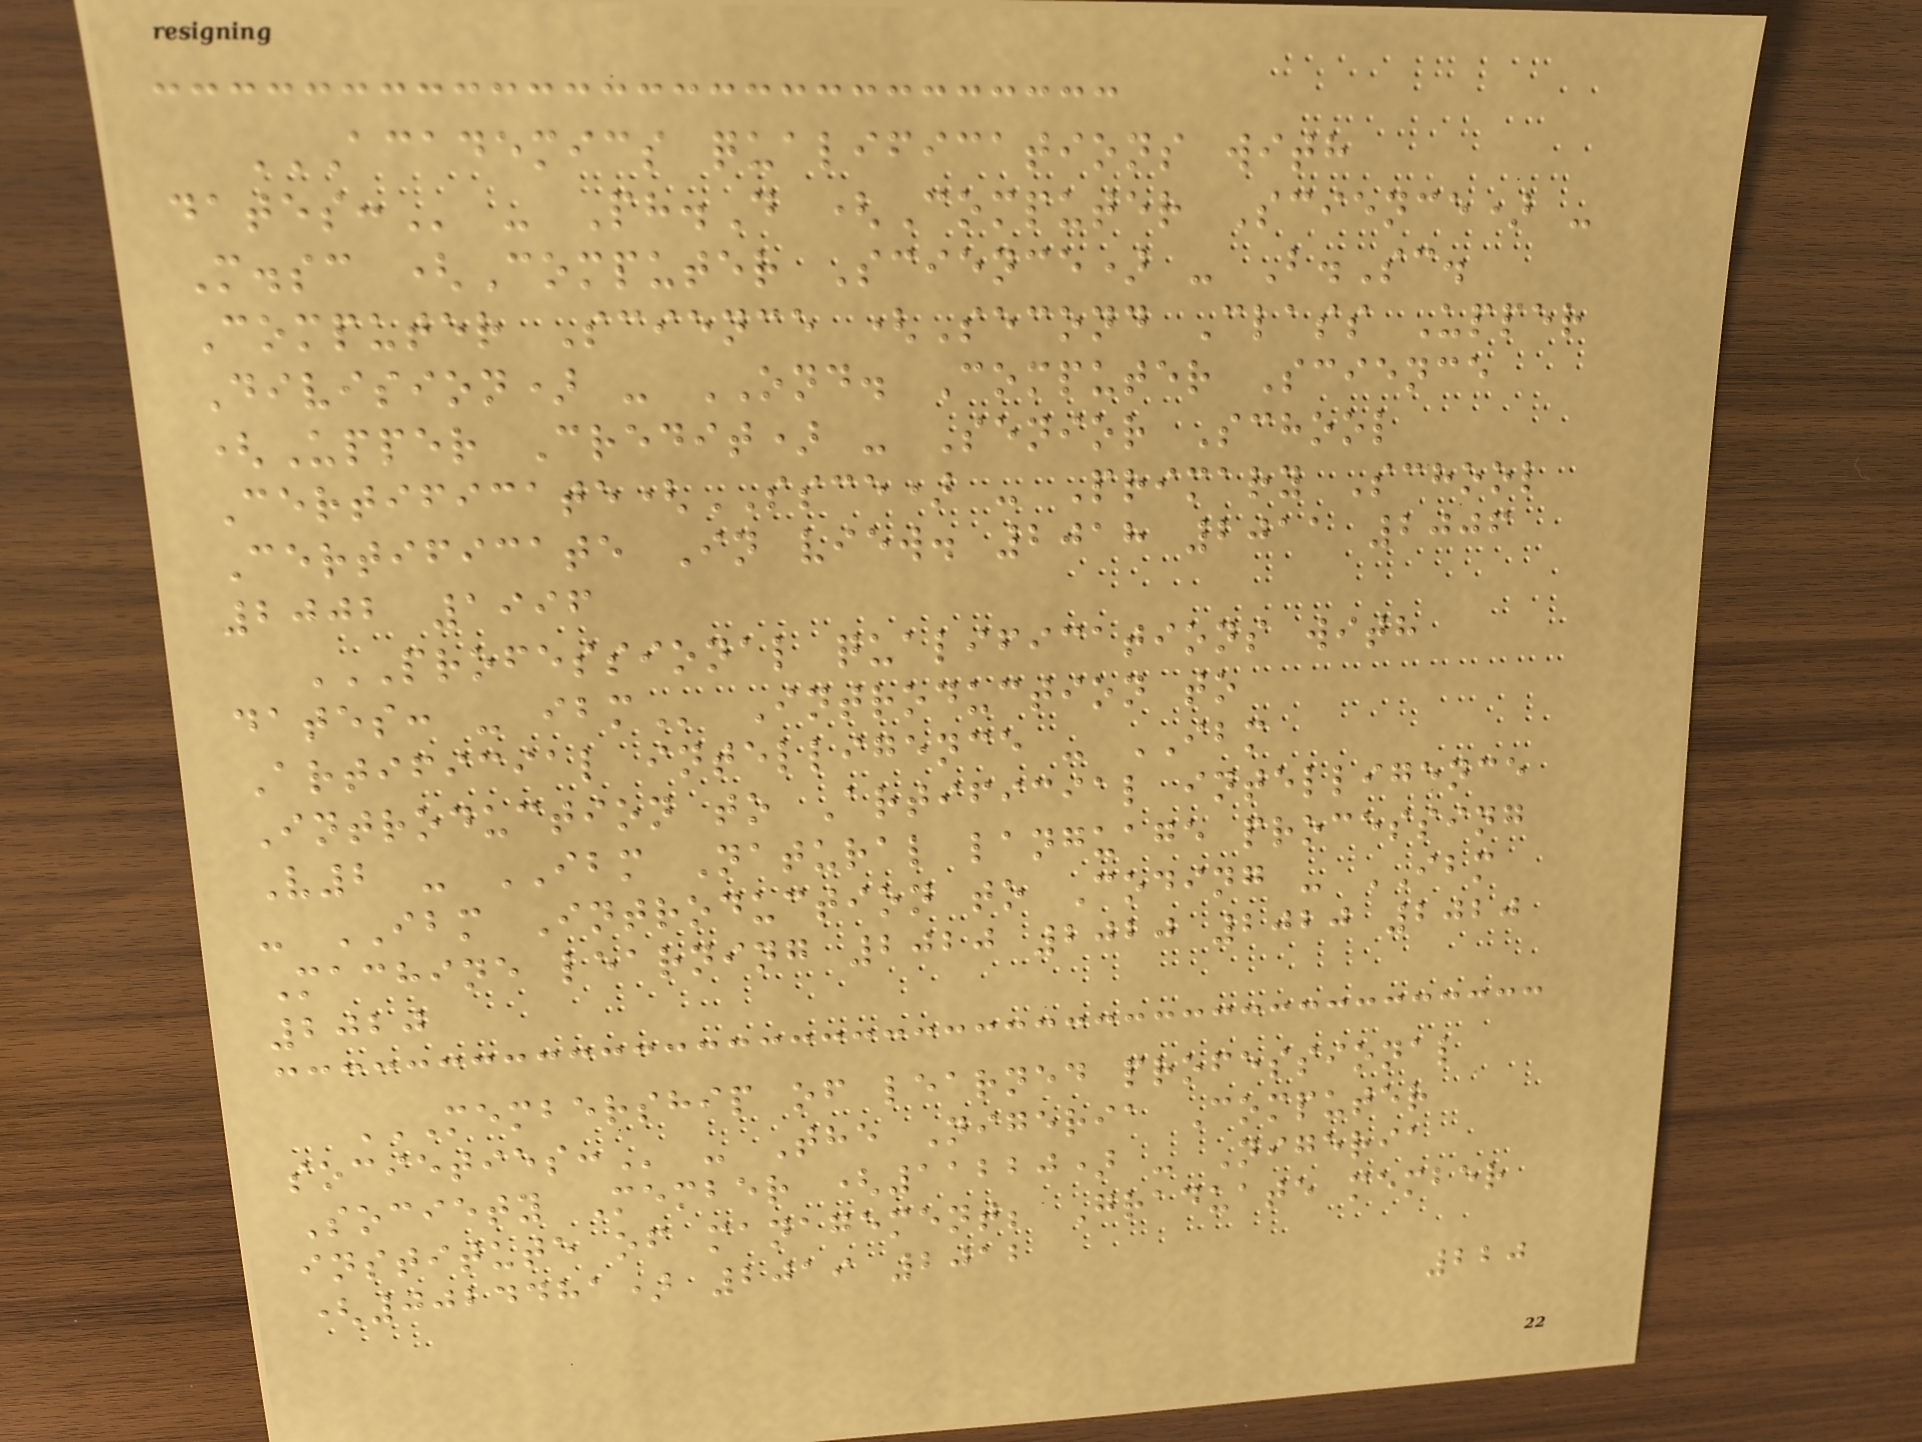ACADEMICS QUALIFICATIONS WITH
DATES: - Ph.D (Computer Science) -
M.sc (Computer Science) - B.Sc.
Computer Science (Second Class Upper
Division) - OND. Computer Science
(Upper Credit) - Senior School
Certificate(SSCE) - Primary School
Certificate In view. 2018 2011 2006
2002 1996
PROFESSIONAL QUALIFICATIONS WITH
DATES: - IBM Introduction to
Artificial intelligence - IBM
Introduction to Artificial intelligence
V2 - IBM Natural language processing
- IBM Introduction to Coding - IBM
Machine learning 2020 2020 2020 2020
2020
MEMBERSHIP OF LEARNED PROFESSIONAL
SOCIETIES: - The Nigeria Computer
Society Member (11220) - Nigeria
institute of management; Graduate member
(0024481) 2019 2012
220
